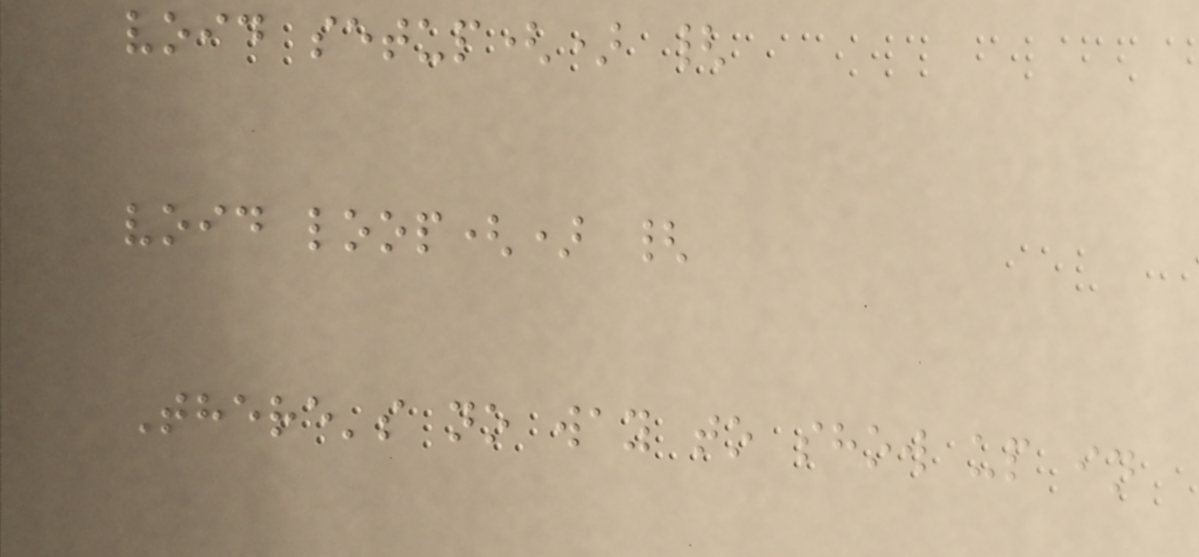void setup() {
void loop() {
There's no way to show up in
